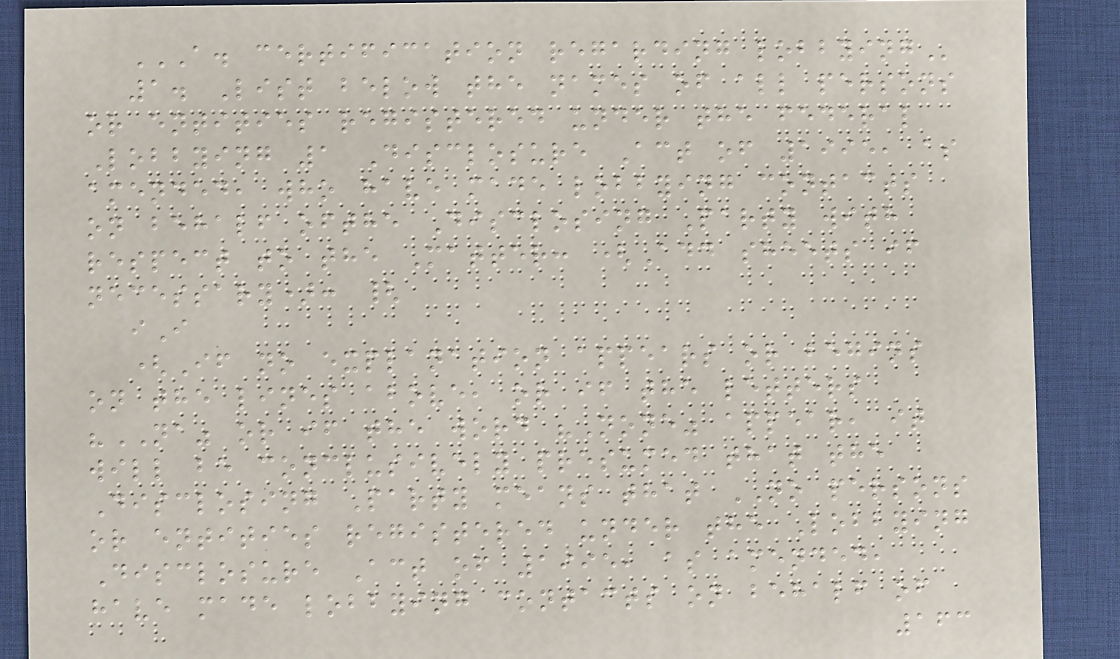A. CERTIFICATION REGARDING LOBBYING
1. List below the names of all persons
or entities registered under the federal
Lobbying 1 Disclosure Act of 1995, as
amended, who have made lobbying contacts
on behalf ofthe Disclosing Party with
respect to the Matter: (Add sheets if
necessary): {
iI
(If no explanation appears or begins
on the lines above, or if the letters
"NA" or if the word "None" appear, it
will be conclusively presumed that the
Disclosing Party means that NO persons
or entities registered under the Lobbying
Disclosure Act of 1995, as amended,
have made lobbying contacts on behalf of
163
